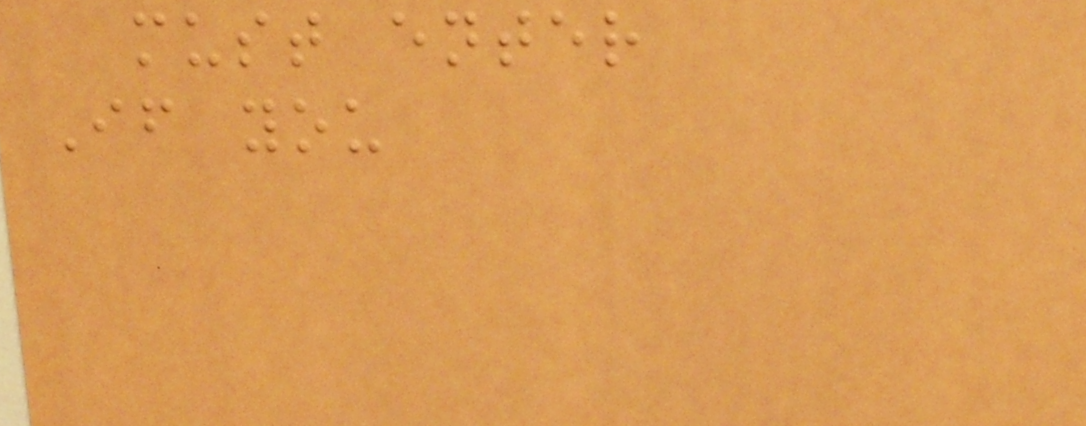must enter
If you
